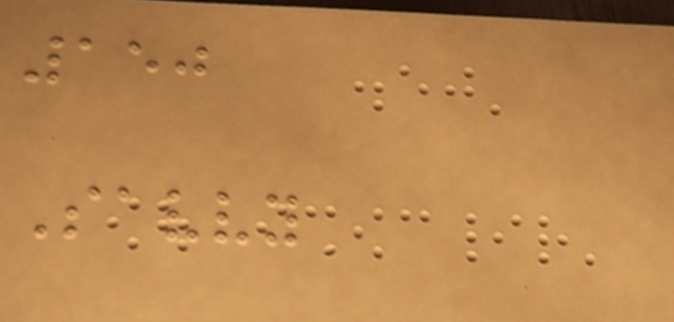150
Savvy
